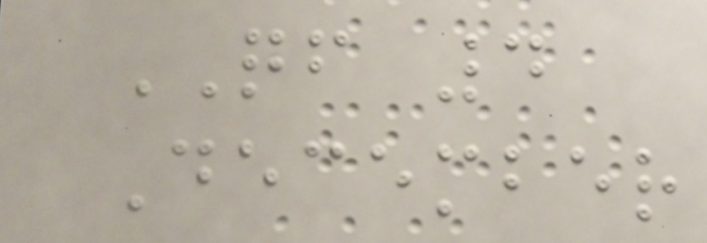QF 4
December
